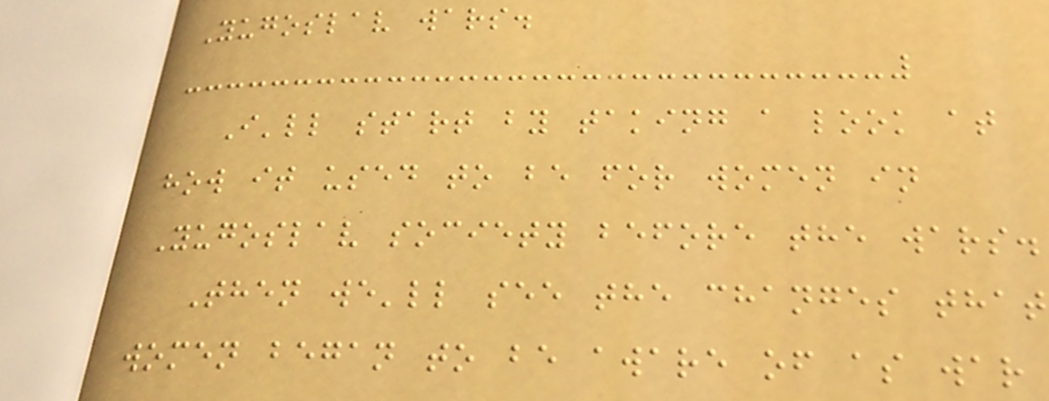Yugoslav wars.
I'll start by taking a look at
how it used to be for women in
Yugoslav society before the wars.
Then we'll see the changes that
women began to be aware of as war
